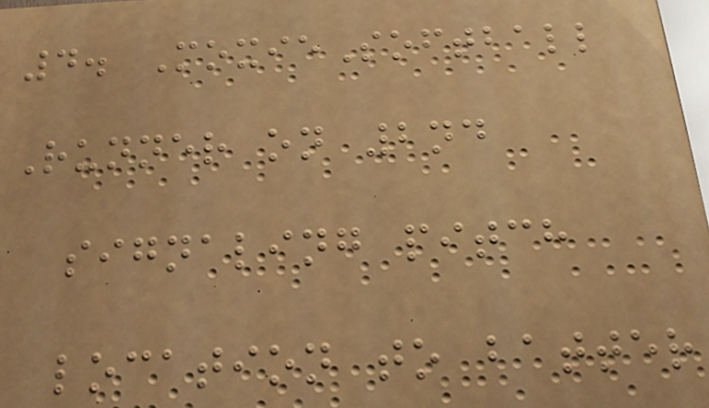4. MoxieSoftball
Runner on 2nd
signaling pitch
location to batter
